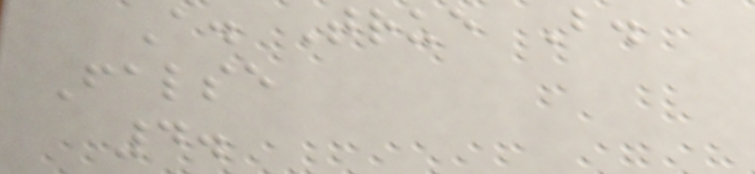A. True B.
False
4.
